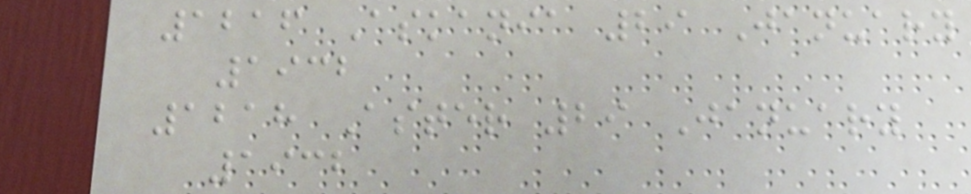1216 Askania 29 January
1932
1218 Aster 29 January
1932
